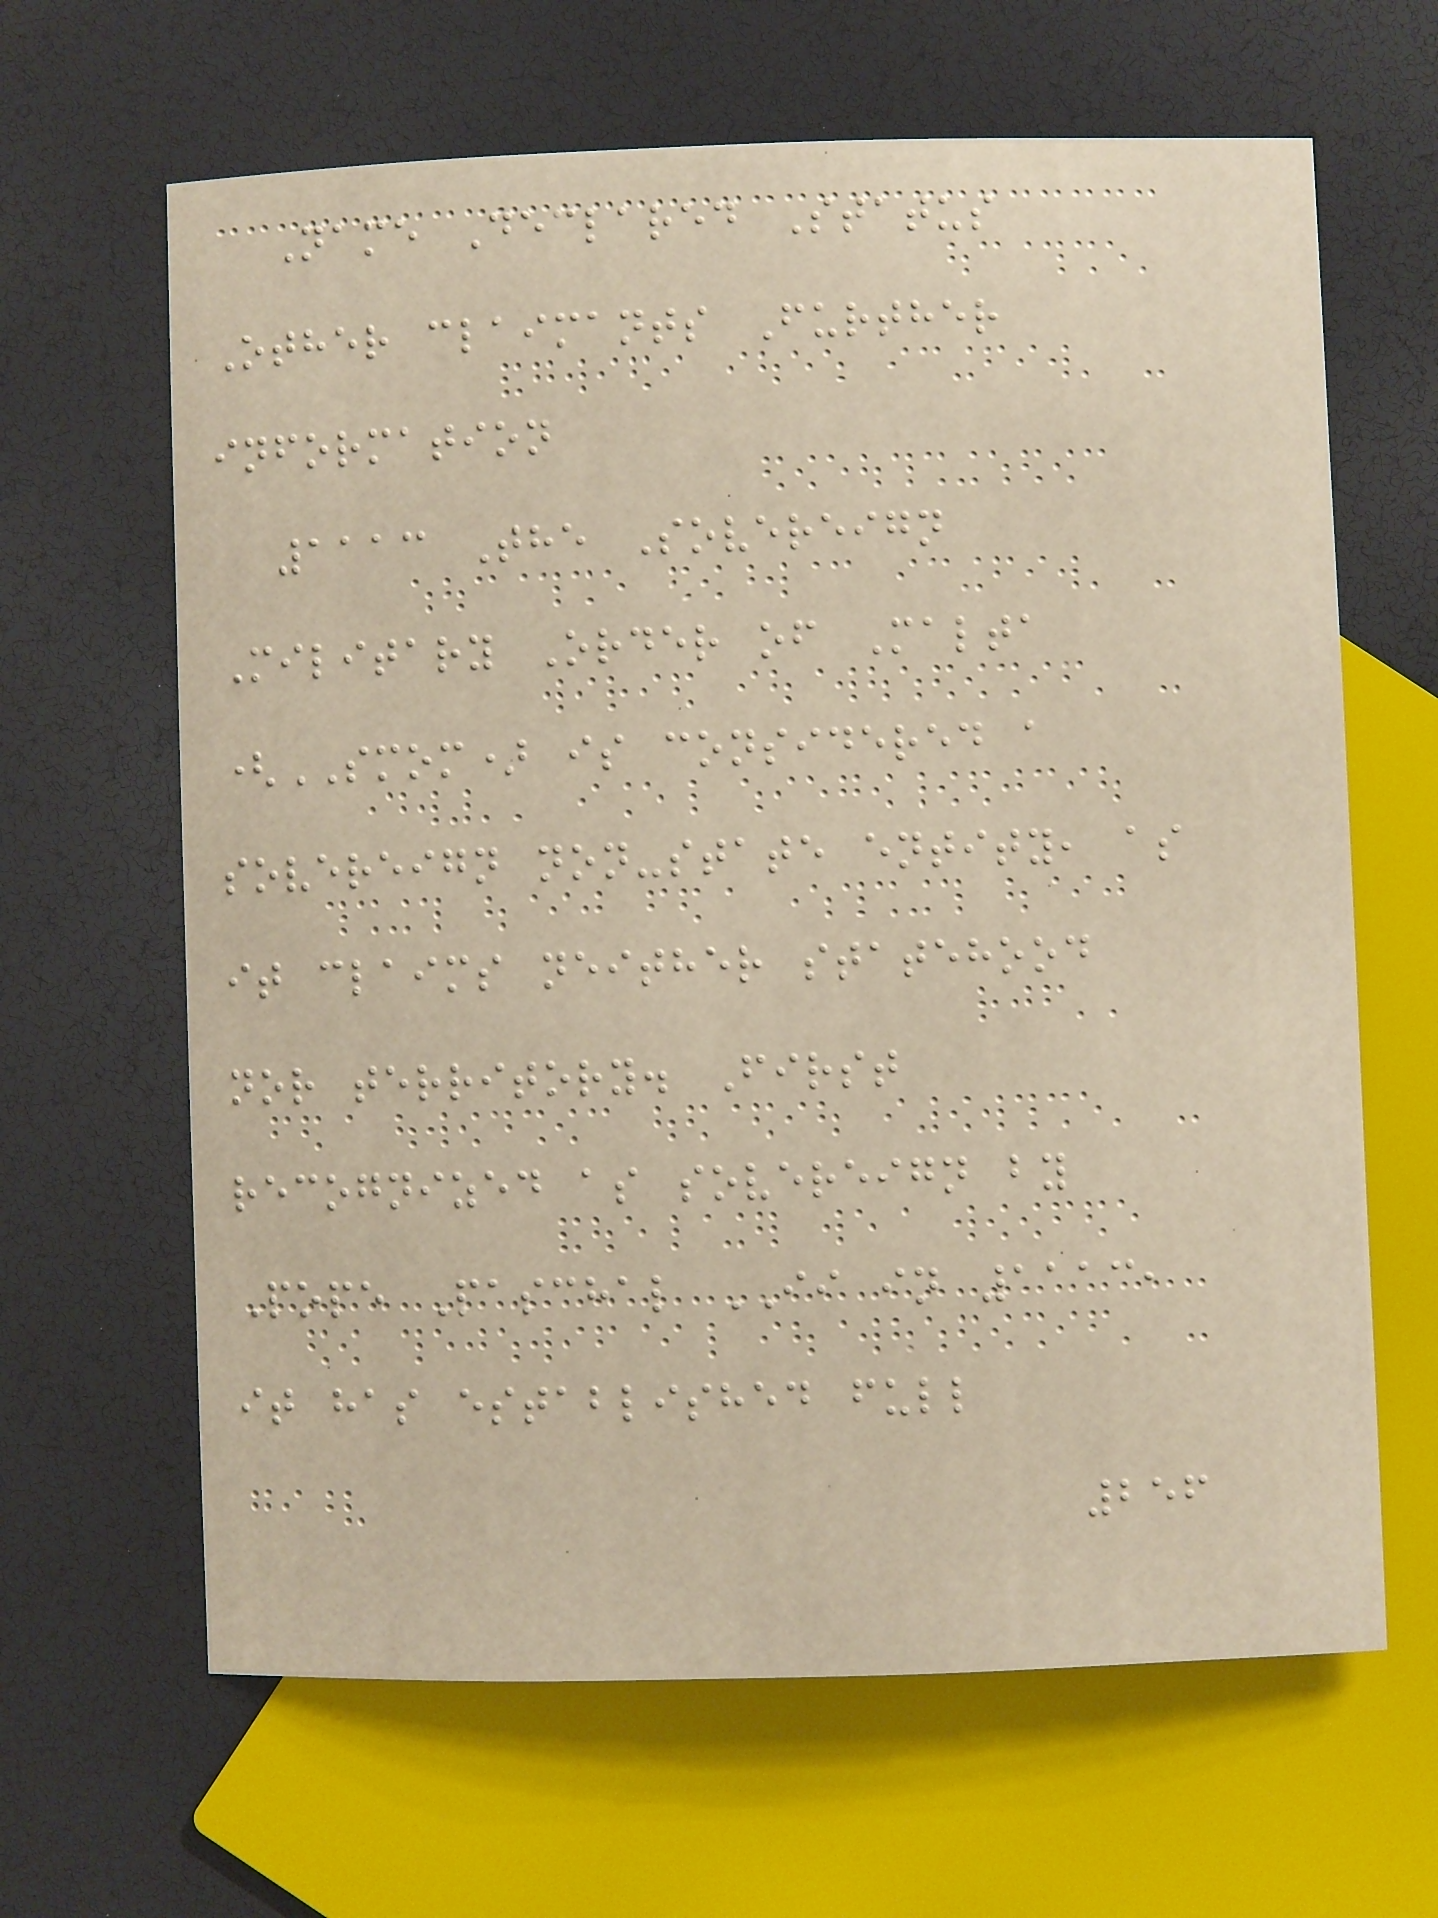Name Declared Status
Other claimants Further
information
1113 The Sovereign
Military Order of Malta
(SMOM) is considered a
sovereign non-state entity, as
it claims neither statehood
nor territory. First
recognized as sovereign by
Pope Paschal II in 1113,
it has established full
256
